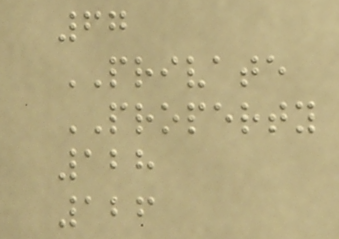67
PRIVATE
PROPERTY
128
126
